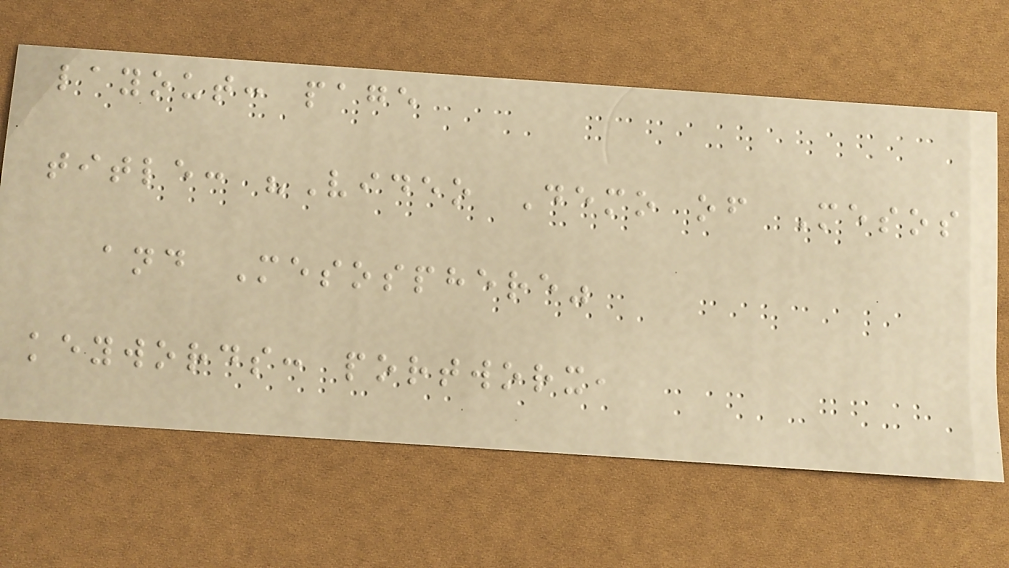layout: page
title: "Video Demo of Mesos
and Mesosphere"
keywords: portworx,
